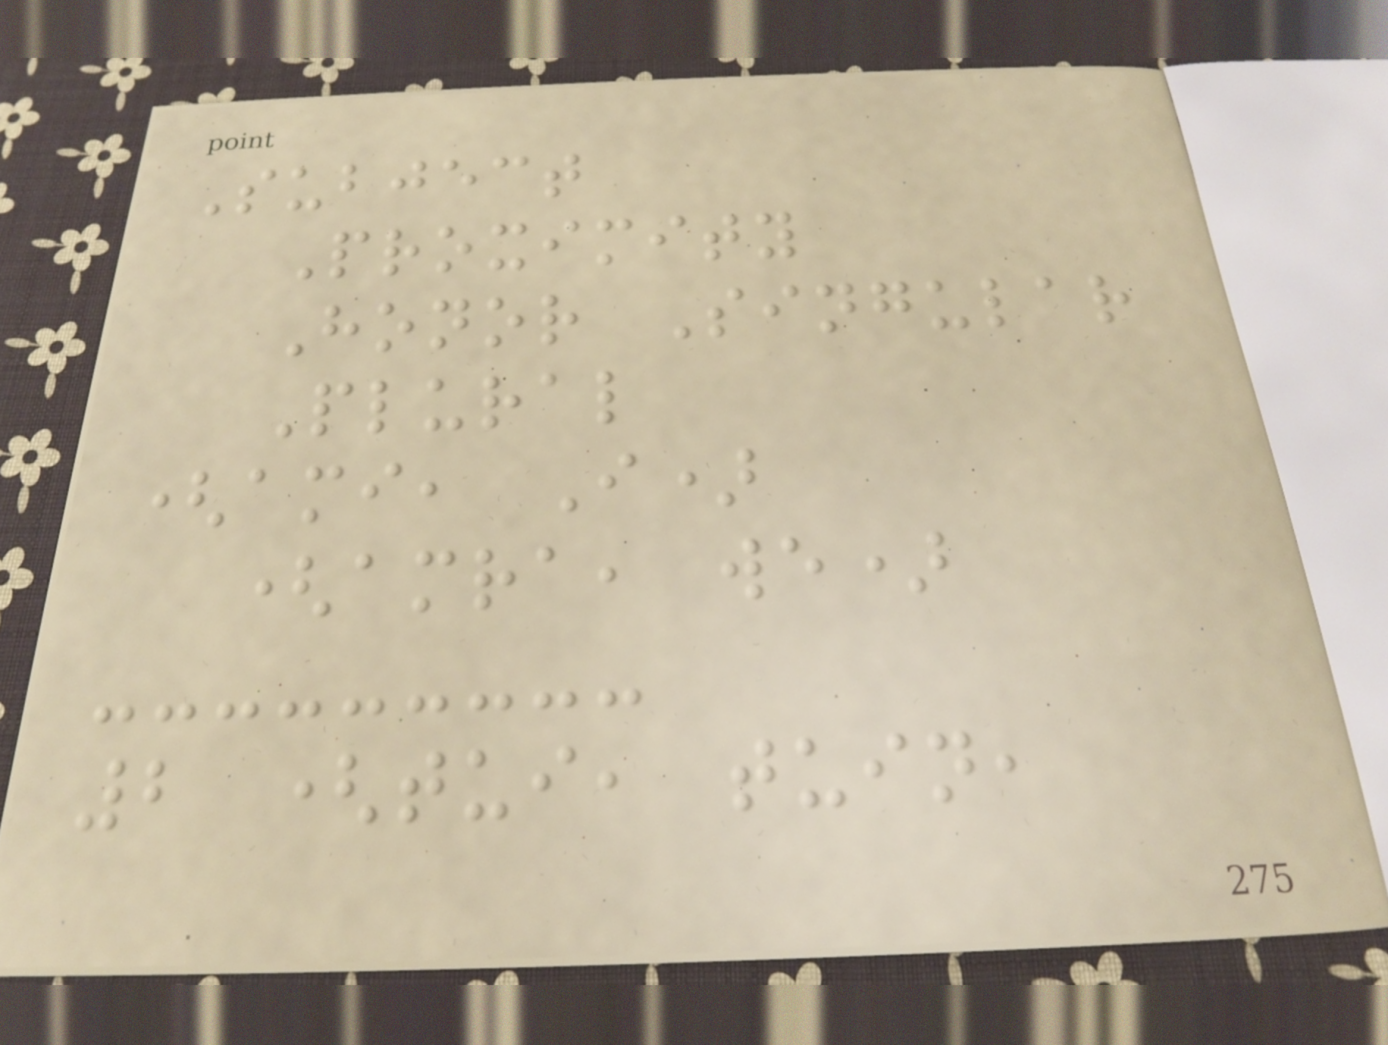Subject
Proximity
Honor Singular
Plural
(ami, I)
(amra, we)
2 (tui, tuin,
